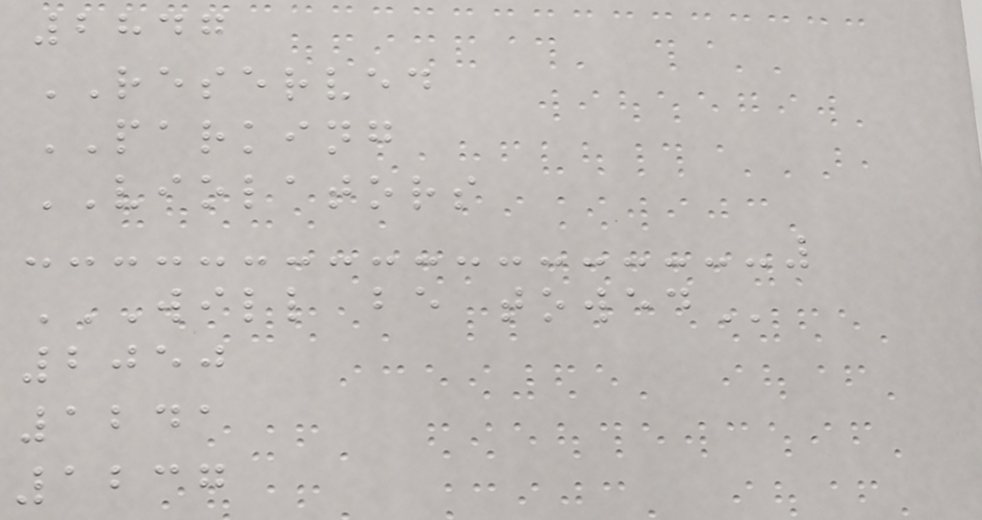2847
RESERVED
PARKING
VIOLATORS
WILL BE TOWED
2050
1241
1237
